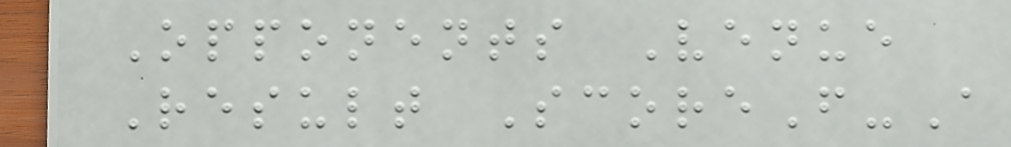Opponents Venue
Result ScoreF-A
